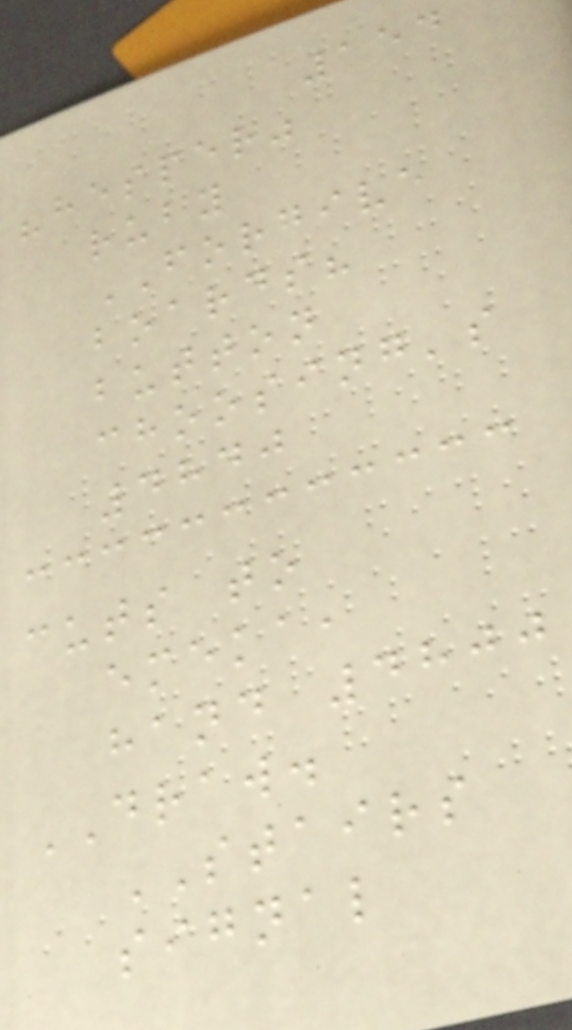154
"hesper"
ruby
FORGIVE
boards?
button
choosing's
4840
cuts to
emeka,
hand 4800
DRAW.
STAIRS
signal
